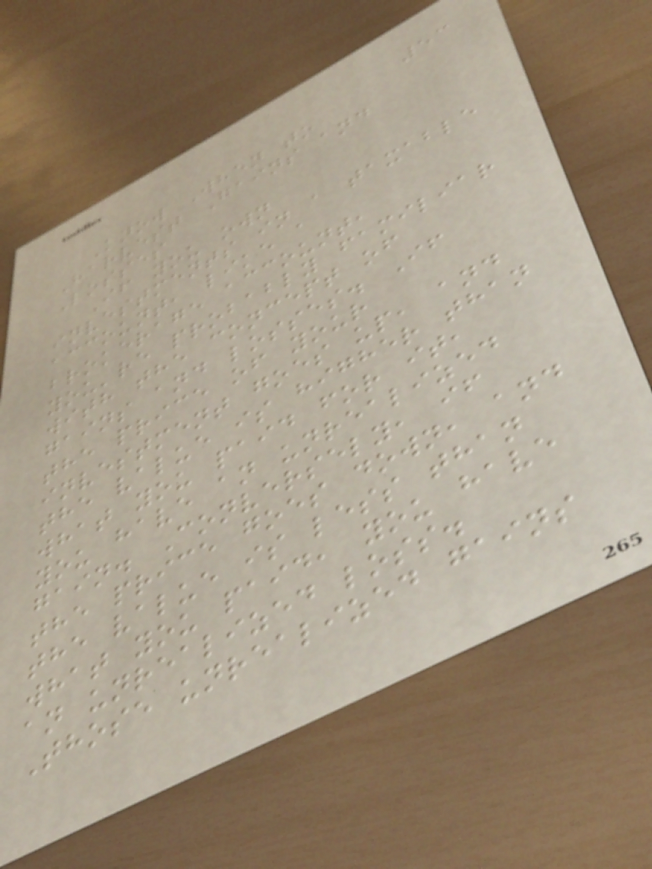53
Know When to
Harvest Gains and
Losses
If you own
investments in a taxable
account, like a
brokerage account,
you're probably familiar
with the concept of
gains and losses. If
the price of your
investment goes up, and
the value is higher than
what you paid for it,
you have an unrealized
gain. Conversely, if
the price goes down, and
the value is less than
what you paid, you have
an unrealized loss.
Those unrealized gains
